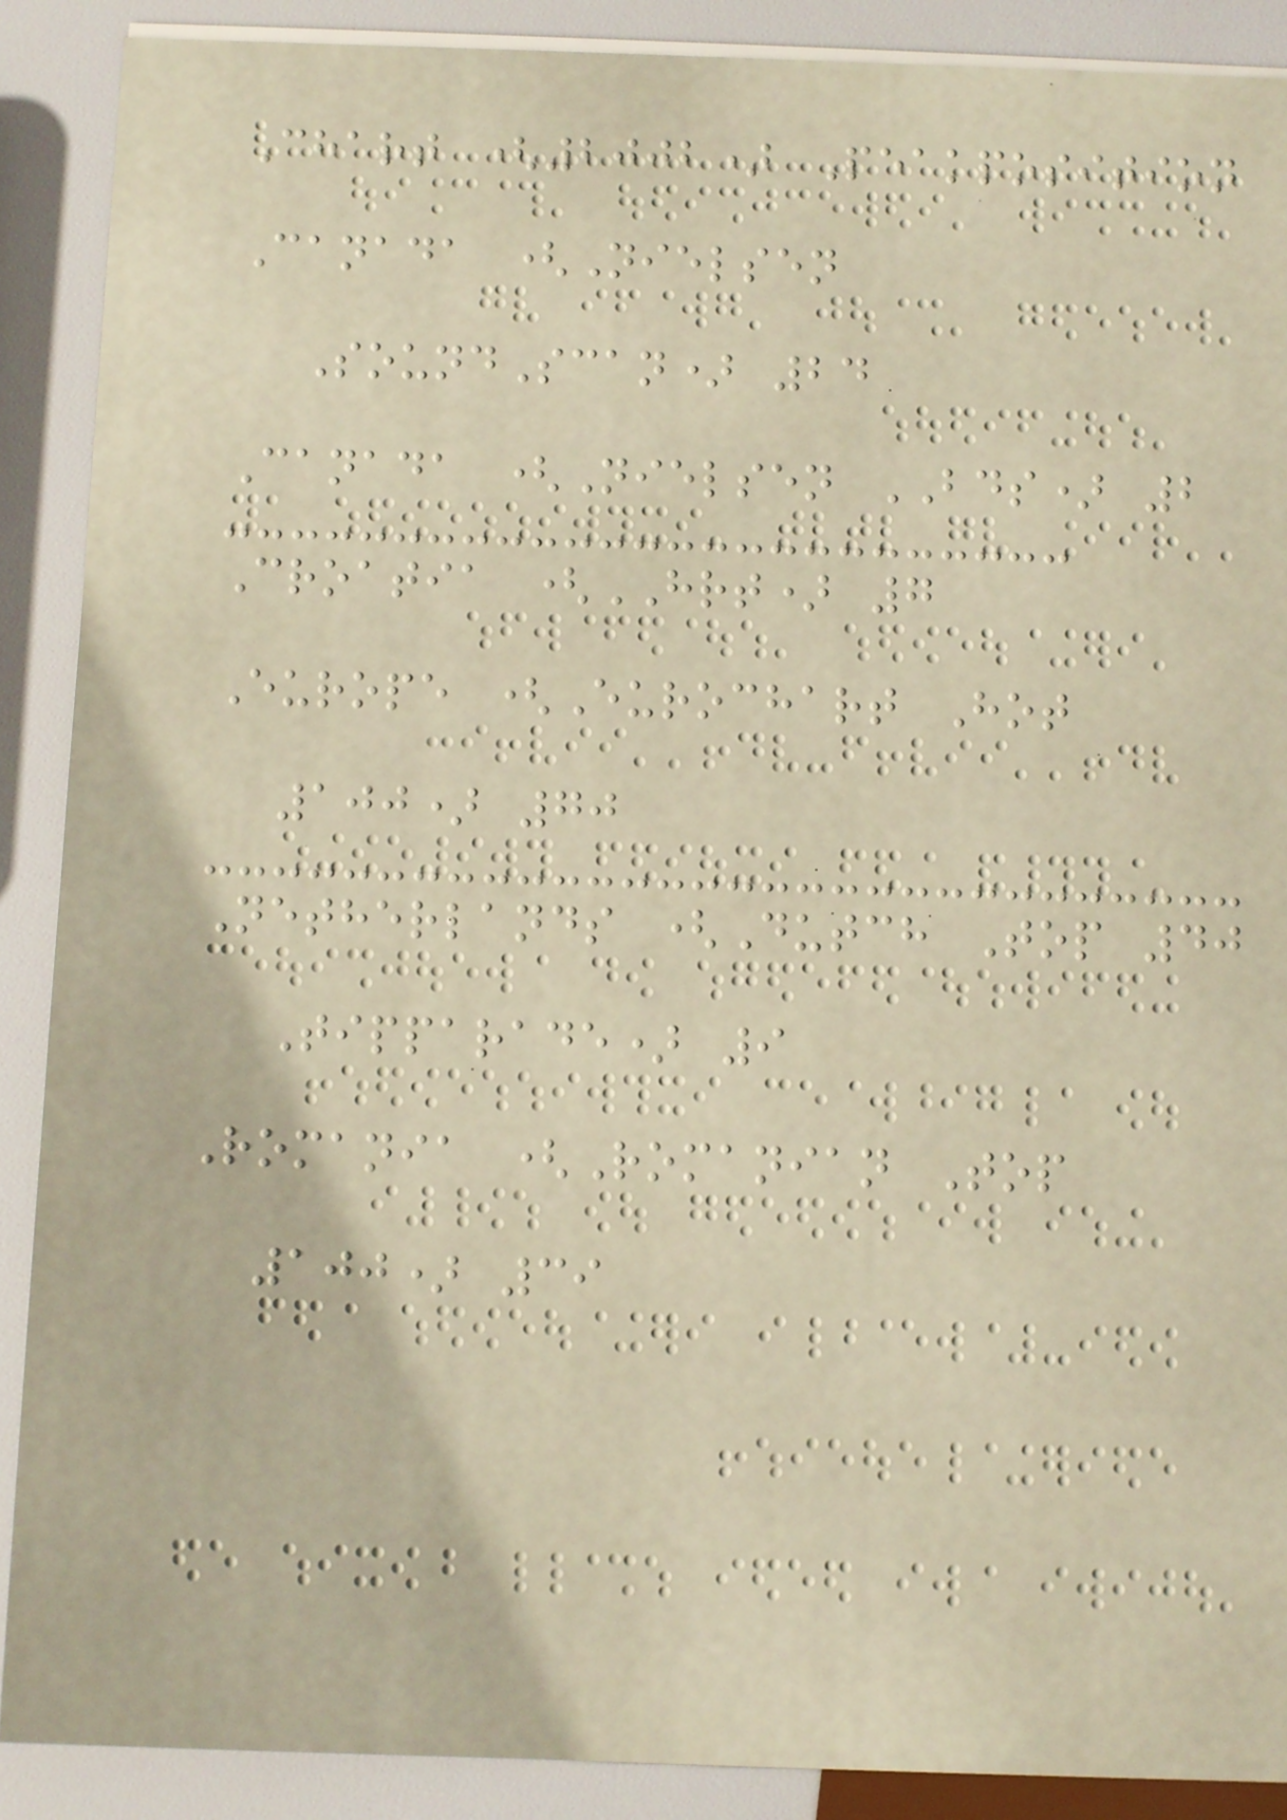Chart (2002) Peakposition
Canada (Nielsen
SoundScan) 24
Canada (Nielsen BDS) 2
Croatia (HRT) 7
Europe (Eurochart Hot
100) 70
Netherlands (Dutch Top 40
Tipparade) 9
Romania (Romanian Top
100) 39
